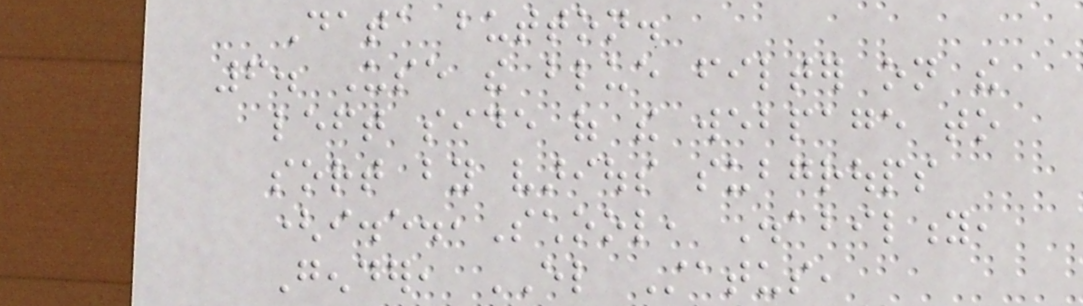Data button.
6. Use the blue filter on the
left side of the webpage to
sort by various subgroups
(i.e.,School, Disability,
Gender, EL Status,
